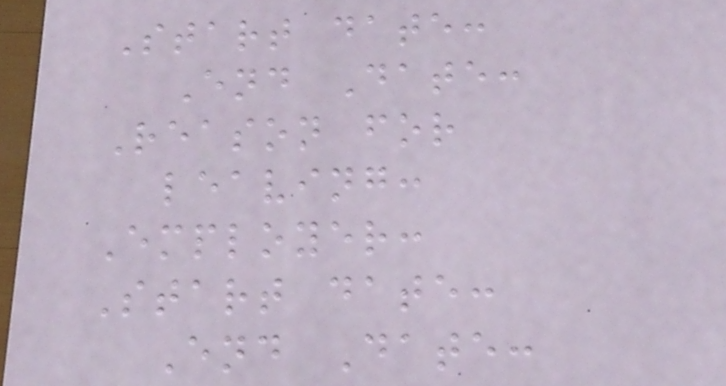Start date:
End Date:
Reason for
leaving:
Employer:
Start date:
End Date:
